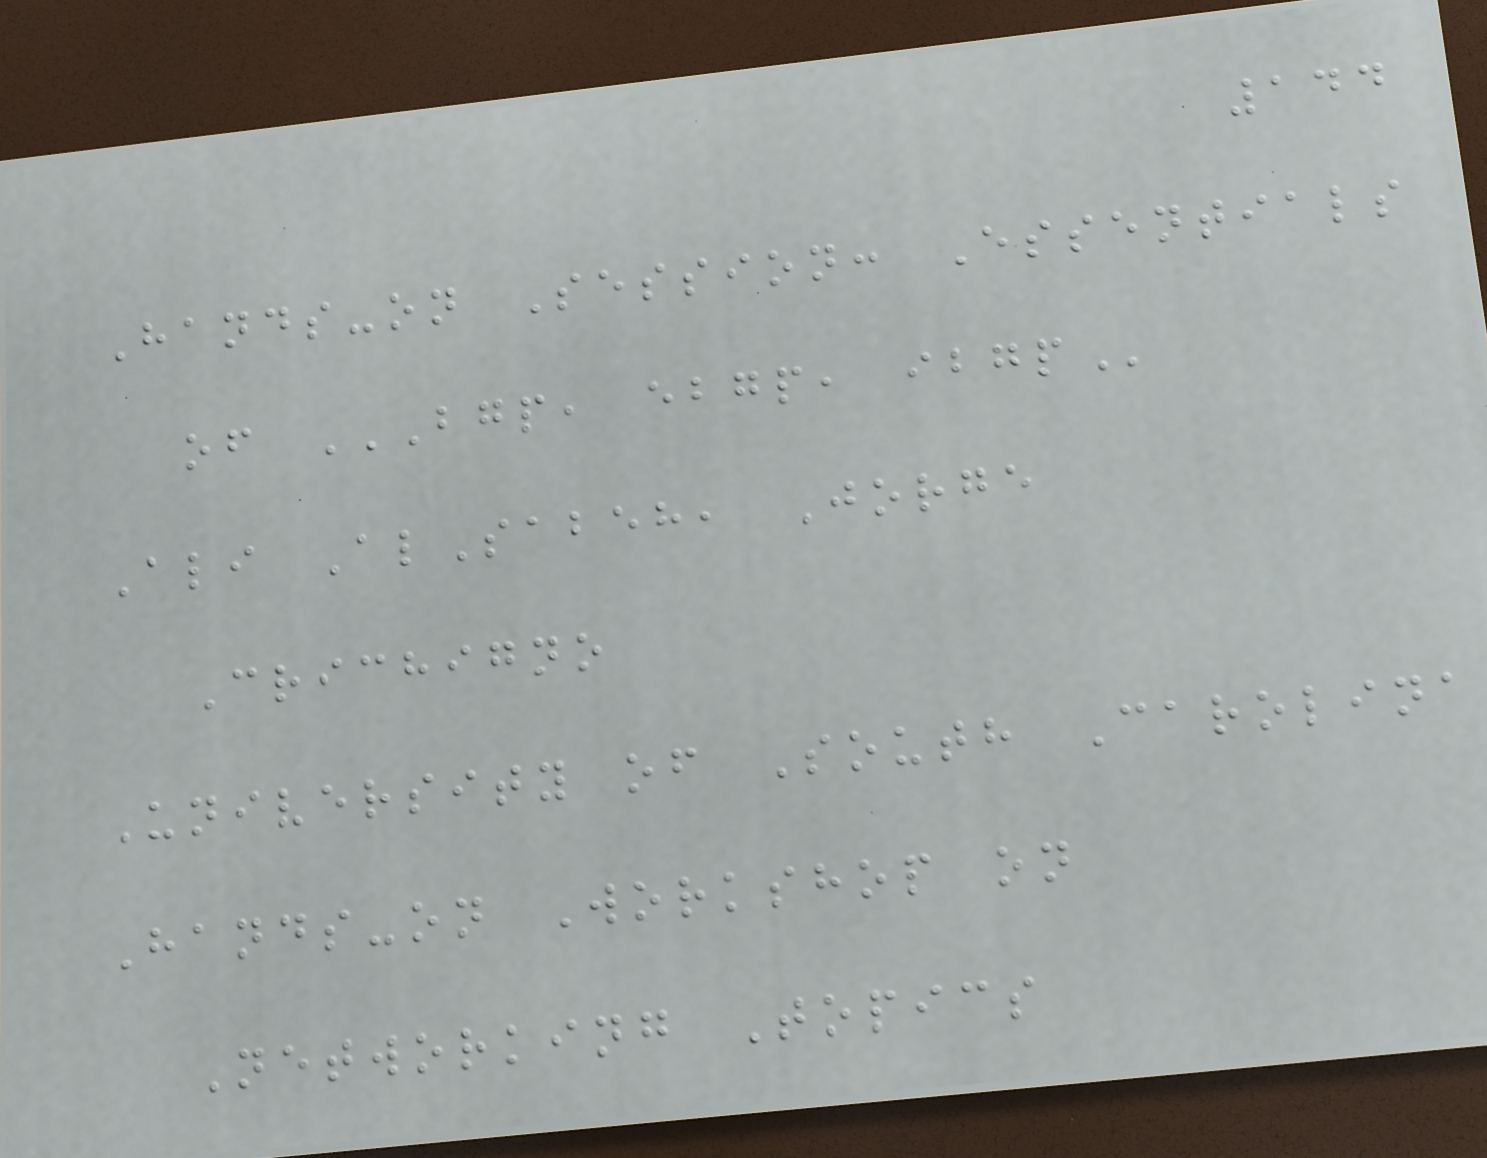144
Hands-on Session: Essentials
of BGP, EBGP, IBGP
Ali AlSabeh, Jorge
Crichigno
University of South Carolina
Hands-on Workshop on
Networking Topics
